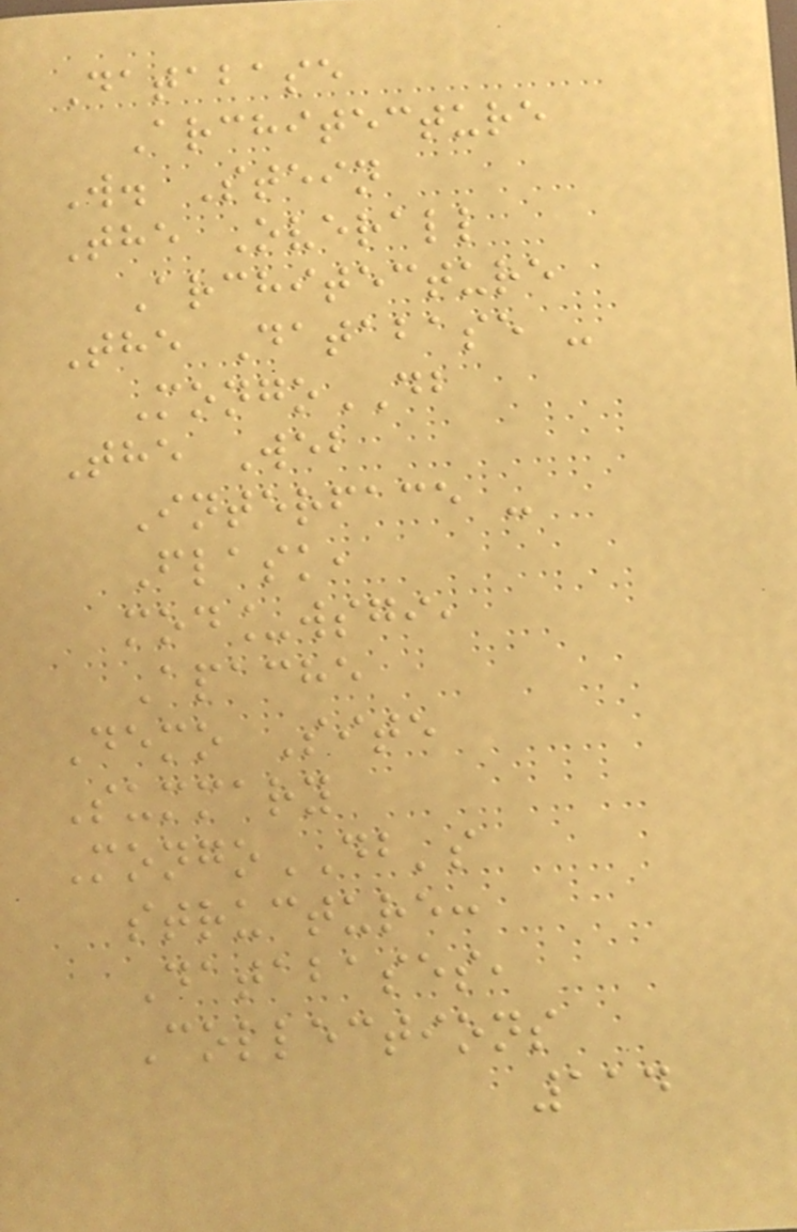Database
Architecture
W. Stein
The Overall
Architecture
The Database -
MongoDB
The Web
Interface -
Flask,
mod_wsgi,
Apache
Demo Site
Summary
MongoDB's
structure:
Databases,
Collections
114
